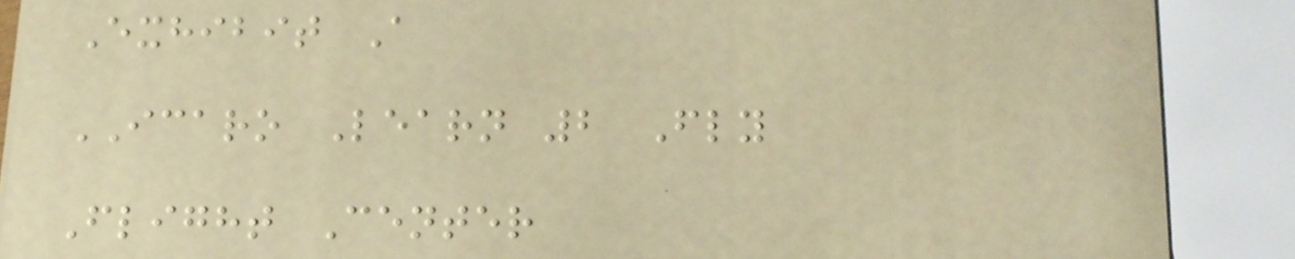Exhibit A
ICARO Learn 2 Fly
Flight Center
